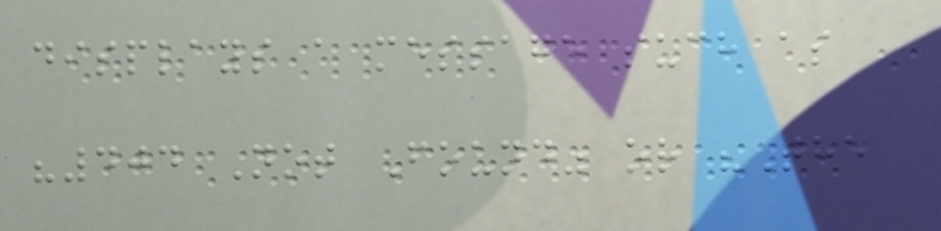displays a message such as
"404 Not Found" or "The
